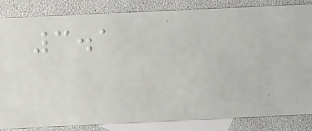3.1
